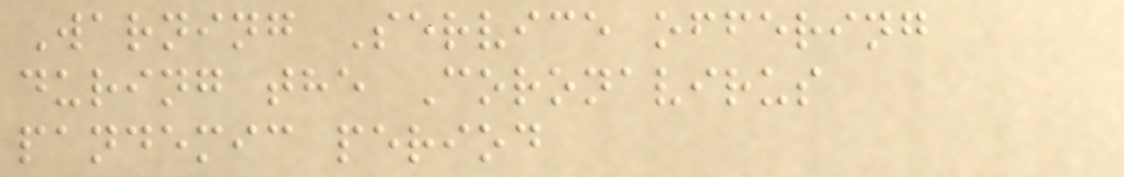Warning Service offering
during the Coronavirus
pandemic period
